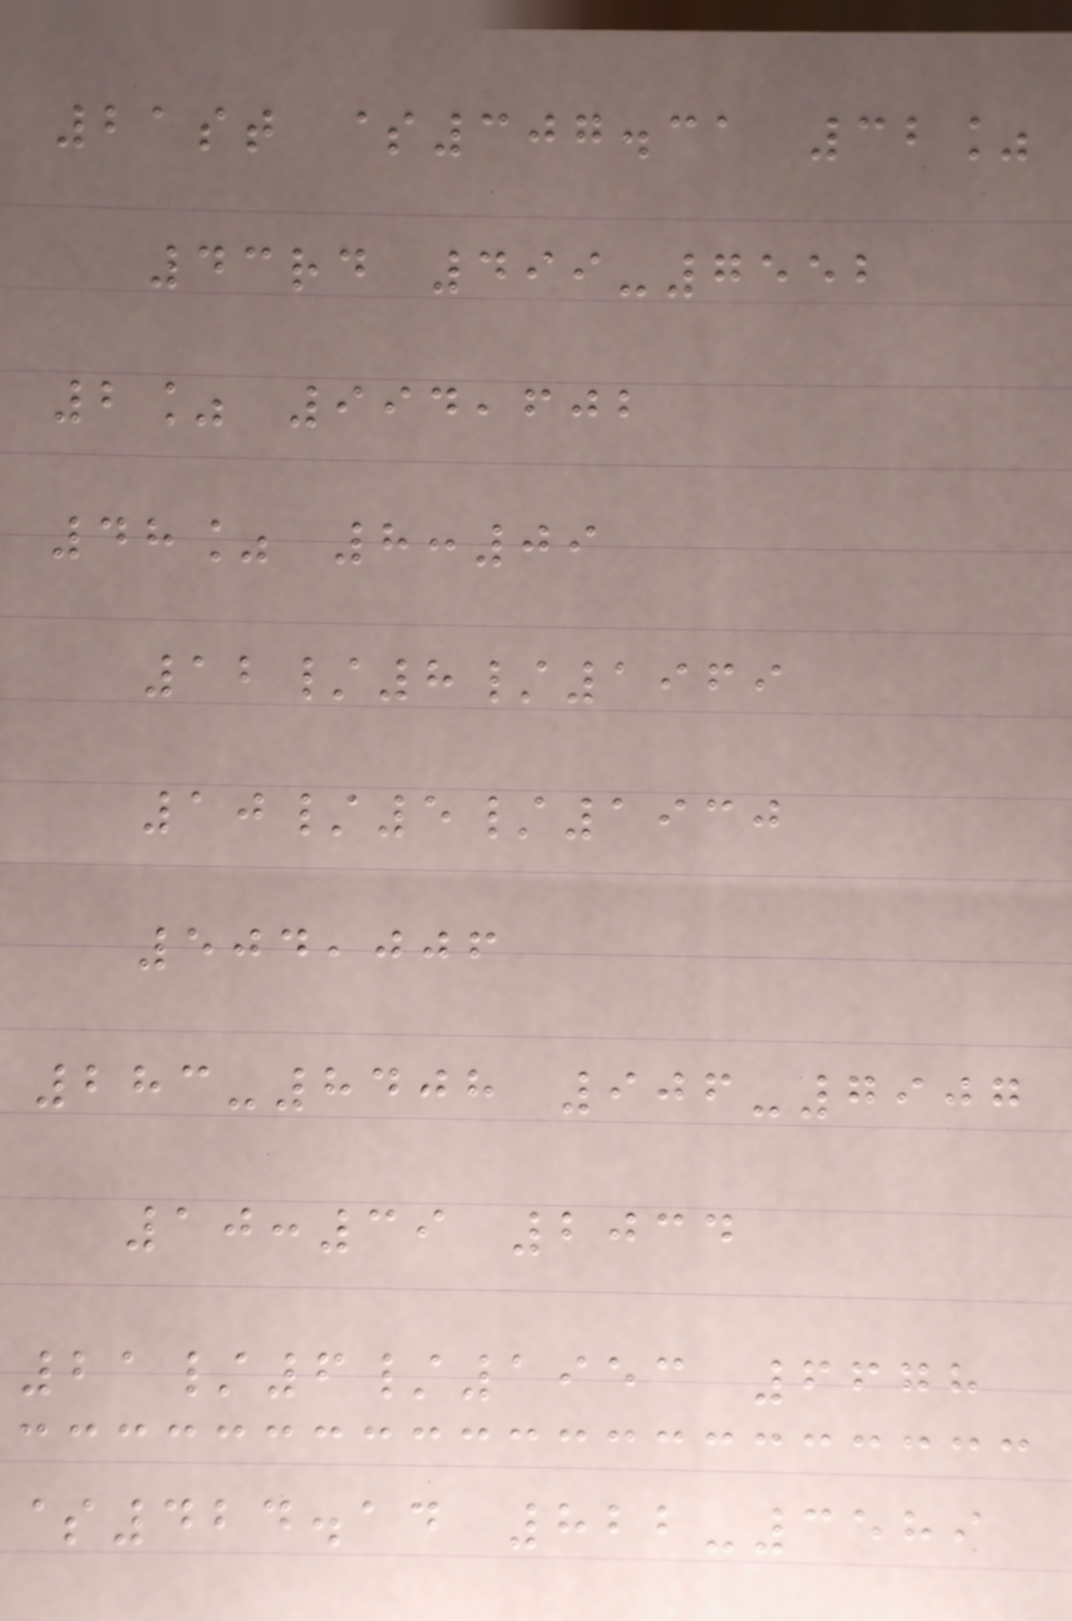21st $307.31 32%
43rd 499-7552
2% 994,602
48% 8:09
12/8/1969
10/5/1930
504,006
283-8408 906-7907
10:39 2034
21/6/1953 6678
$424.14 822-3589
